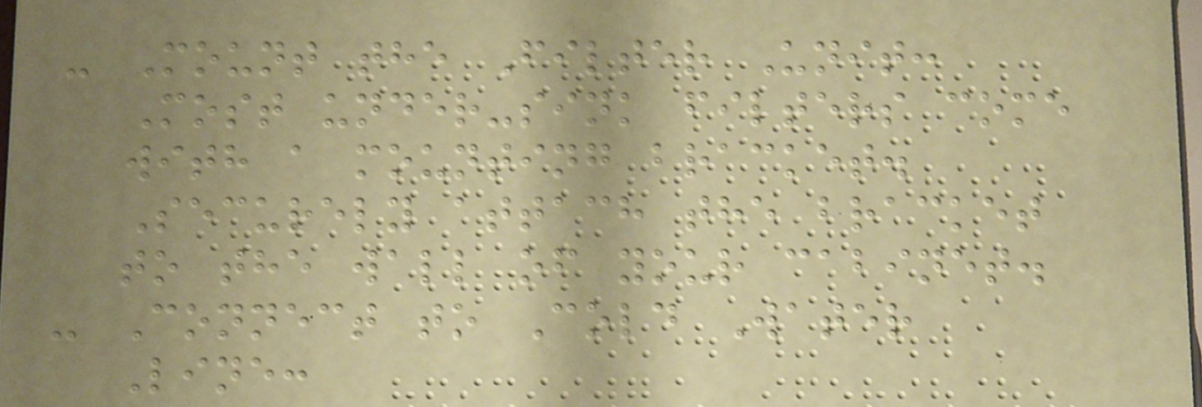- Mount the Filter Unit:
Most under-sink filters come
with a mounting bracket.
Securely attach the bracket
to the wall of your cabinet.
- Connect to Cold Water
Line:
